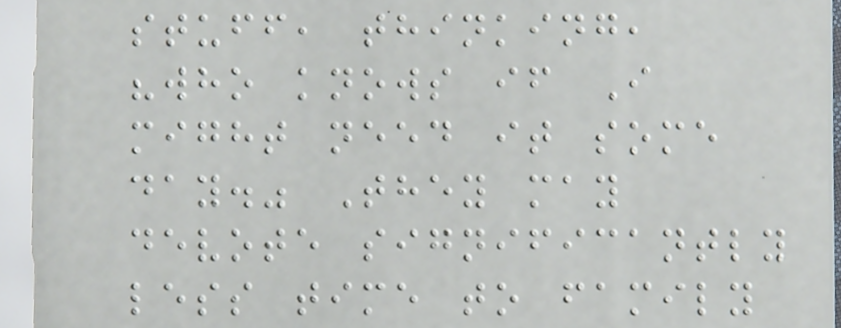stuff, thinking,
"who knows if I
might need it some
day." They may
devote significantly
less time to family
